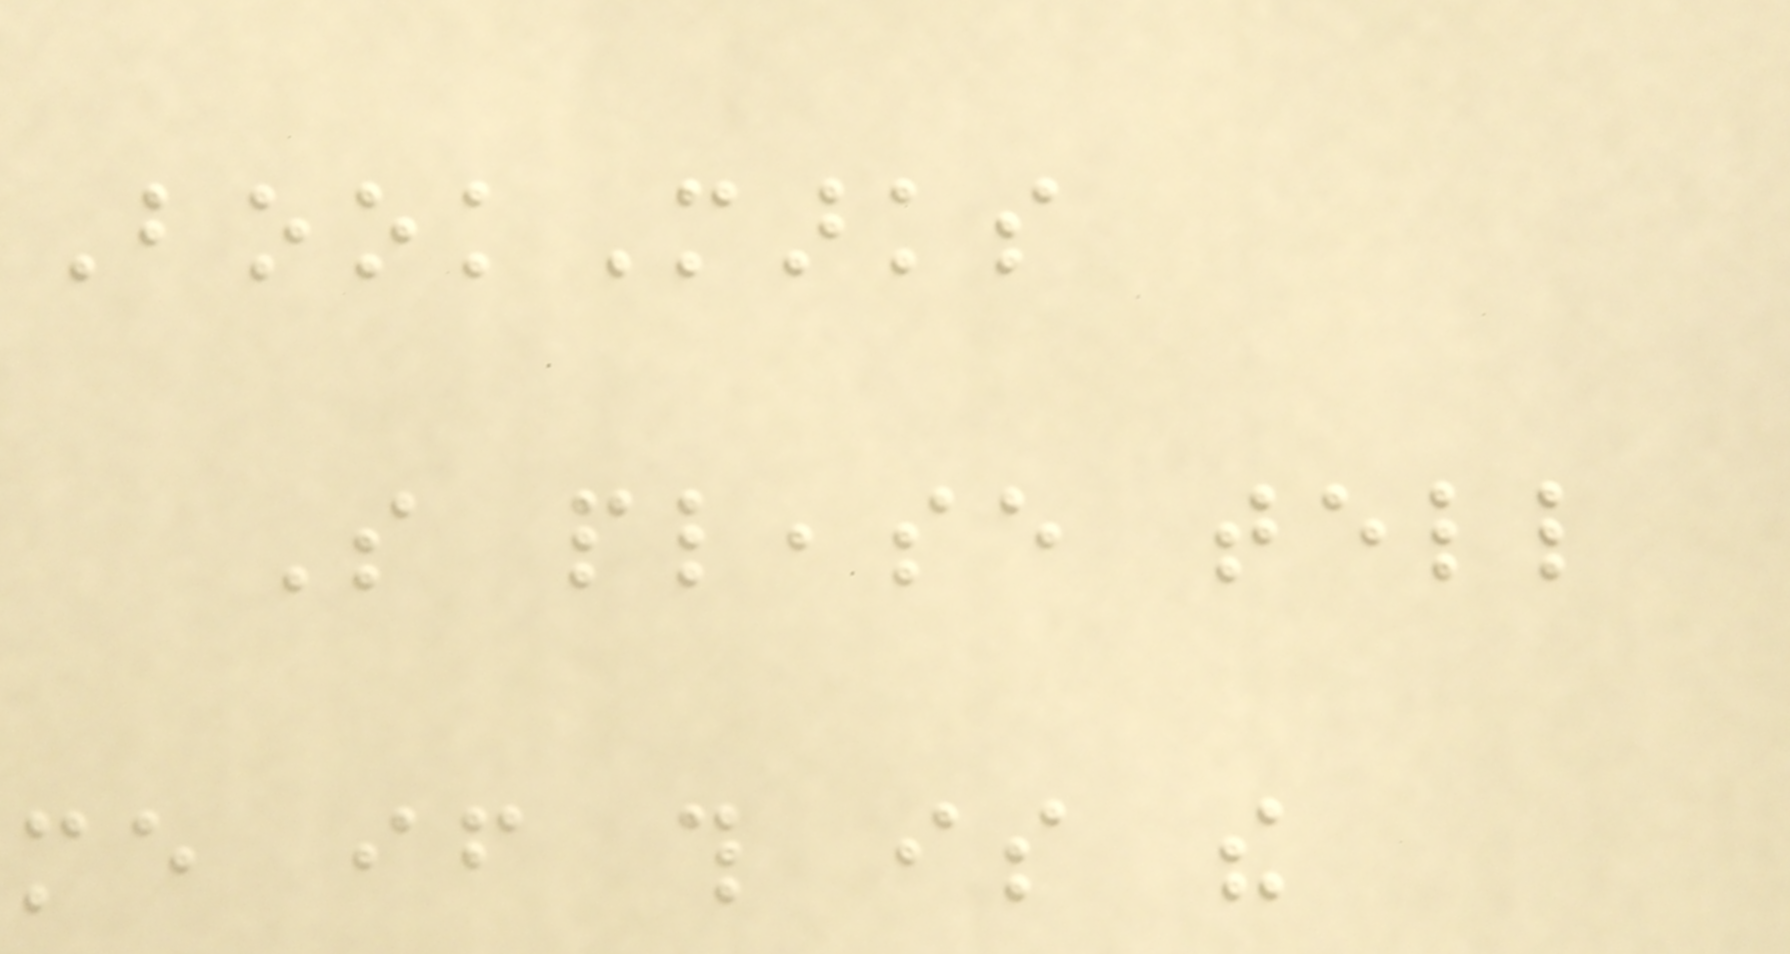BookMarks
So please tell
me if this is the
